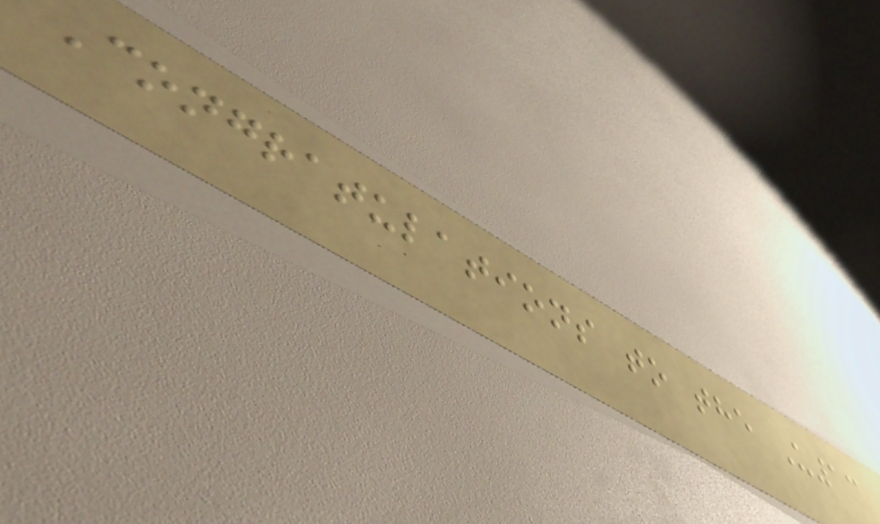Congratulations to the U13
